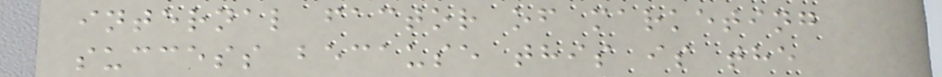internal factor of marketing
success because this is the
